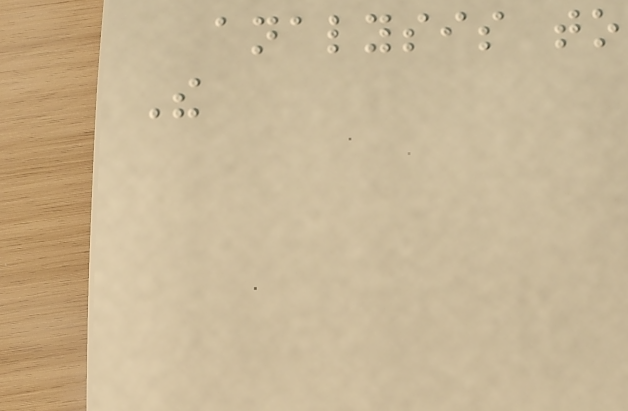analysis to
The
